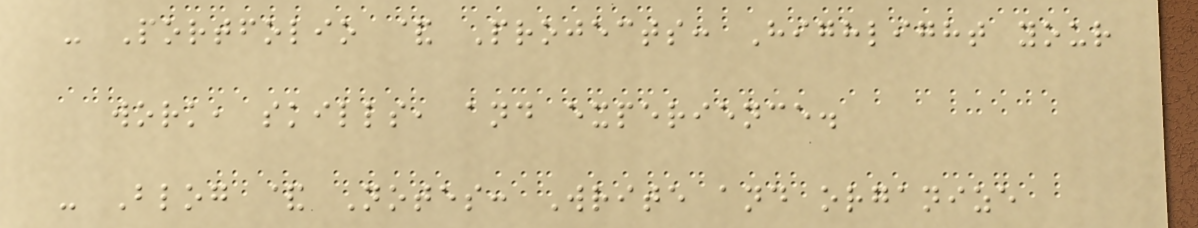- Portfolio & Projects: Highlight your
work, skills, and experience.
- Blog & Notes: Write and organize
